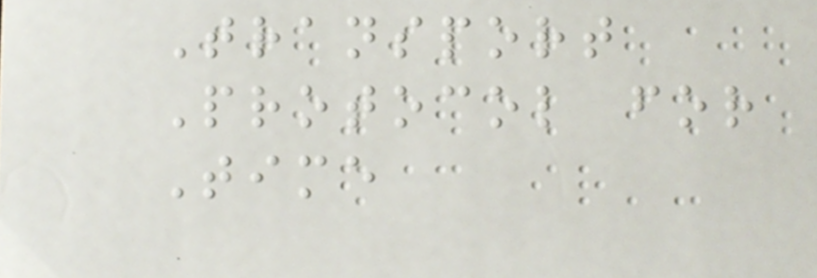Transport
Protocol for
Time
